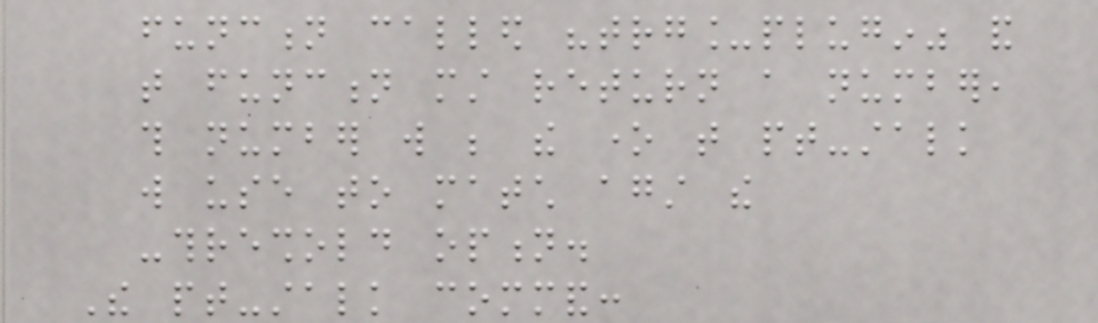function called "trg_plugin" and
that function must return a number,
this number will be the one that pt-stalk
will use to match against the
-threshold option.
The pt-stalk command:
